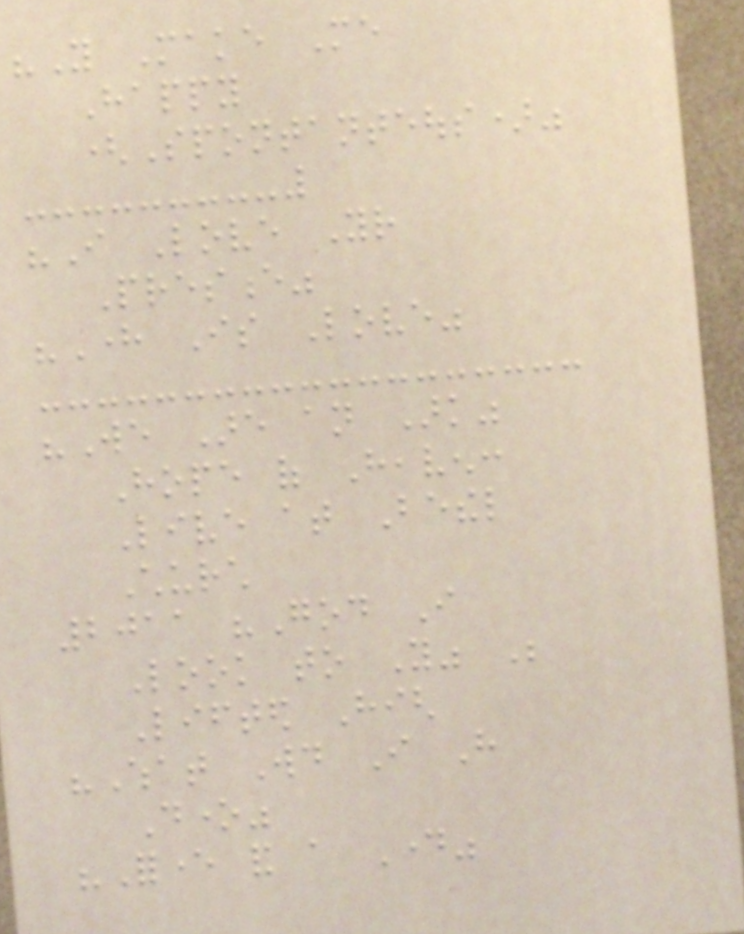"You Make Me
Happy
(Spontanteous)"
"I Love Your
Presence"
"Here Is Love"
"We Are an Ark"
Hope of Heaven:
Live at Bethel
Church
2011 "God I
Look to You" Be
Lifted High
"What Would I Have
Done"
"Forever and a Day"
